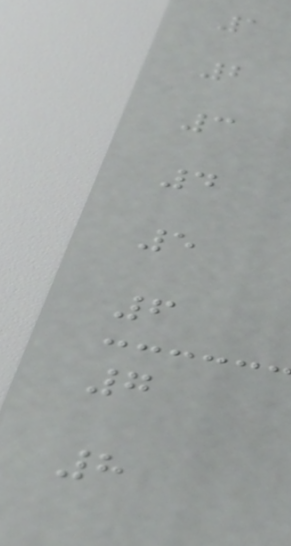1
2
3
4
5
6
7
8
